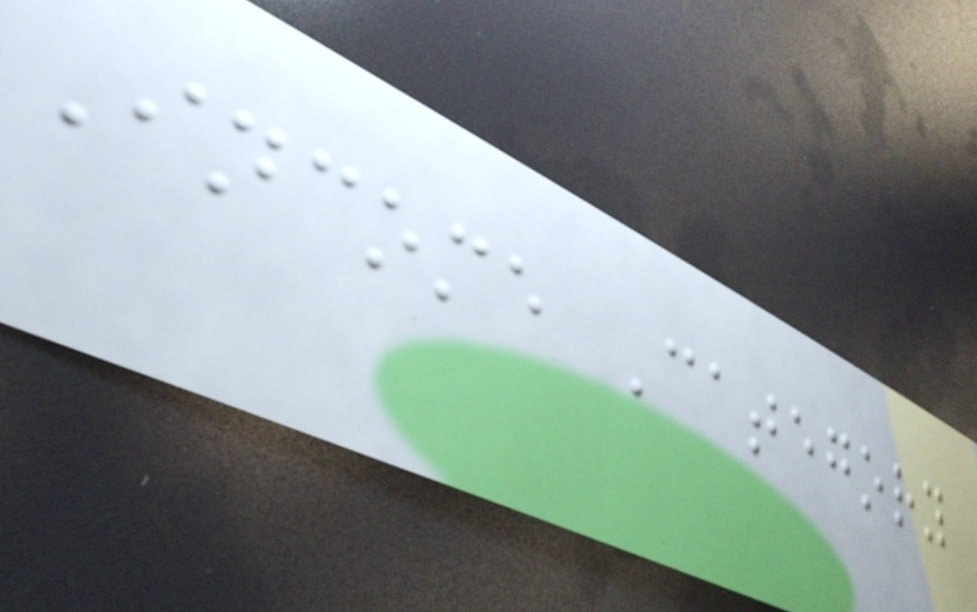Income Category
